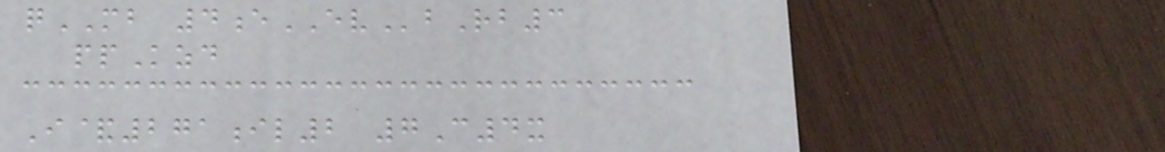qMB 4eEVbRb3
ppKzd
I&271il2 7C4x
